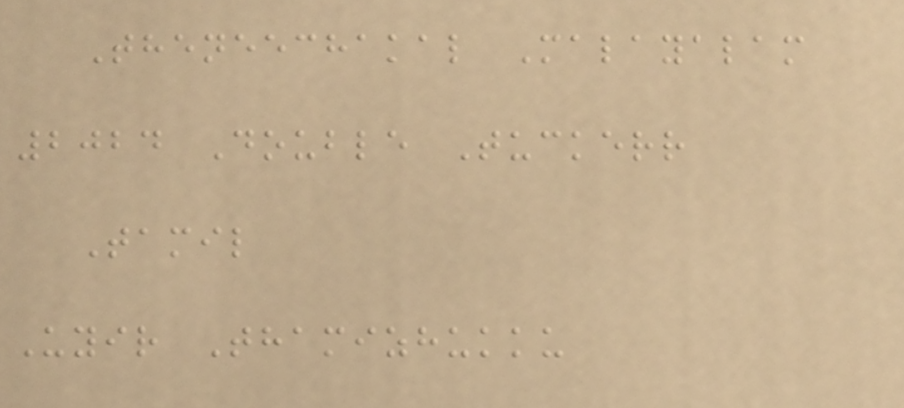Theneechakal Malayalam
2024 Double Tuckerr
Tamil
Uyir Thamizhukku
